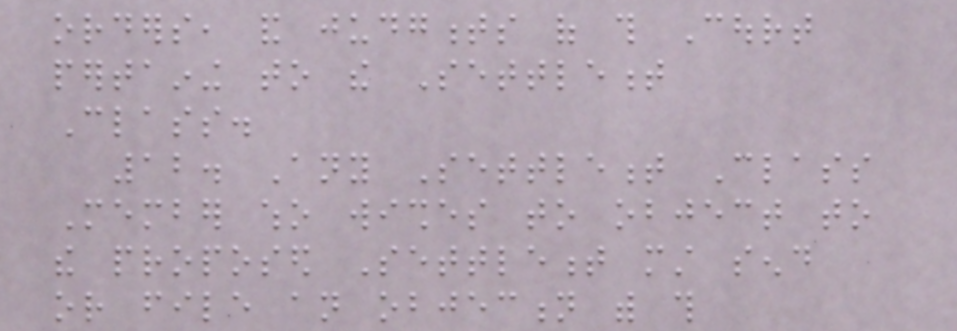orders, and judgments of this Court
pertaining to the Settlement
Class.
12. Any Settlement Class
Member who wishes to object to
the proposed Settlement must send
or file an objection with this
